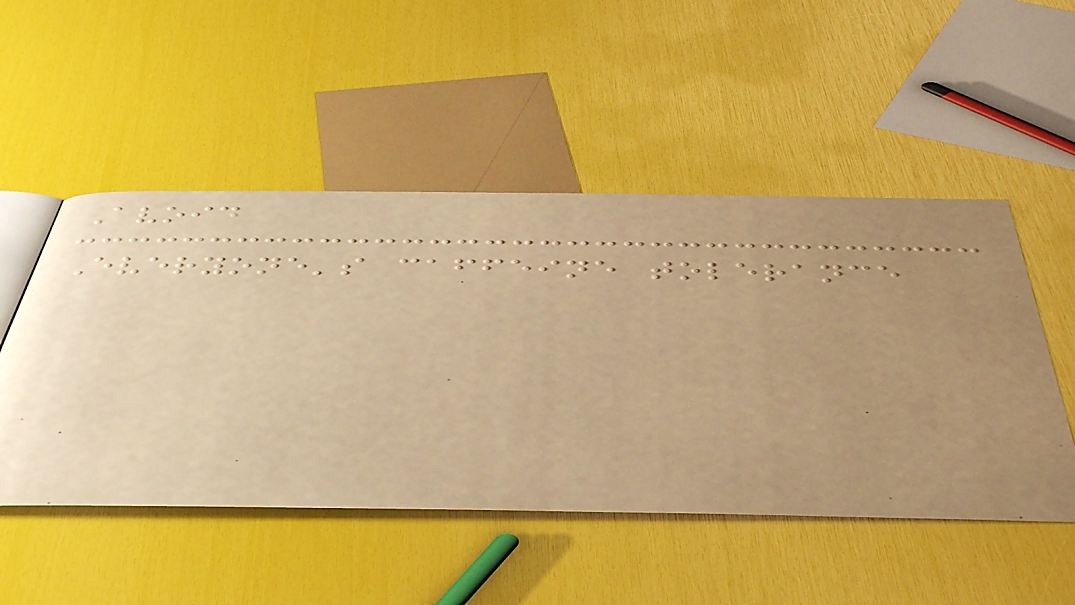Avoid
Everyone's caffeine tolerance
